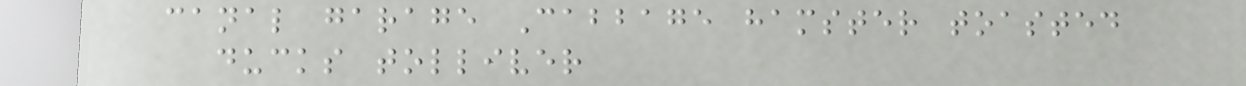canal garage Cabbage hamster toasted
ducks tolliver
